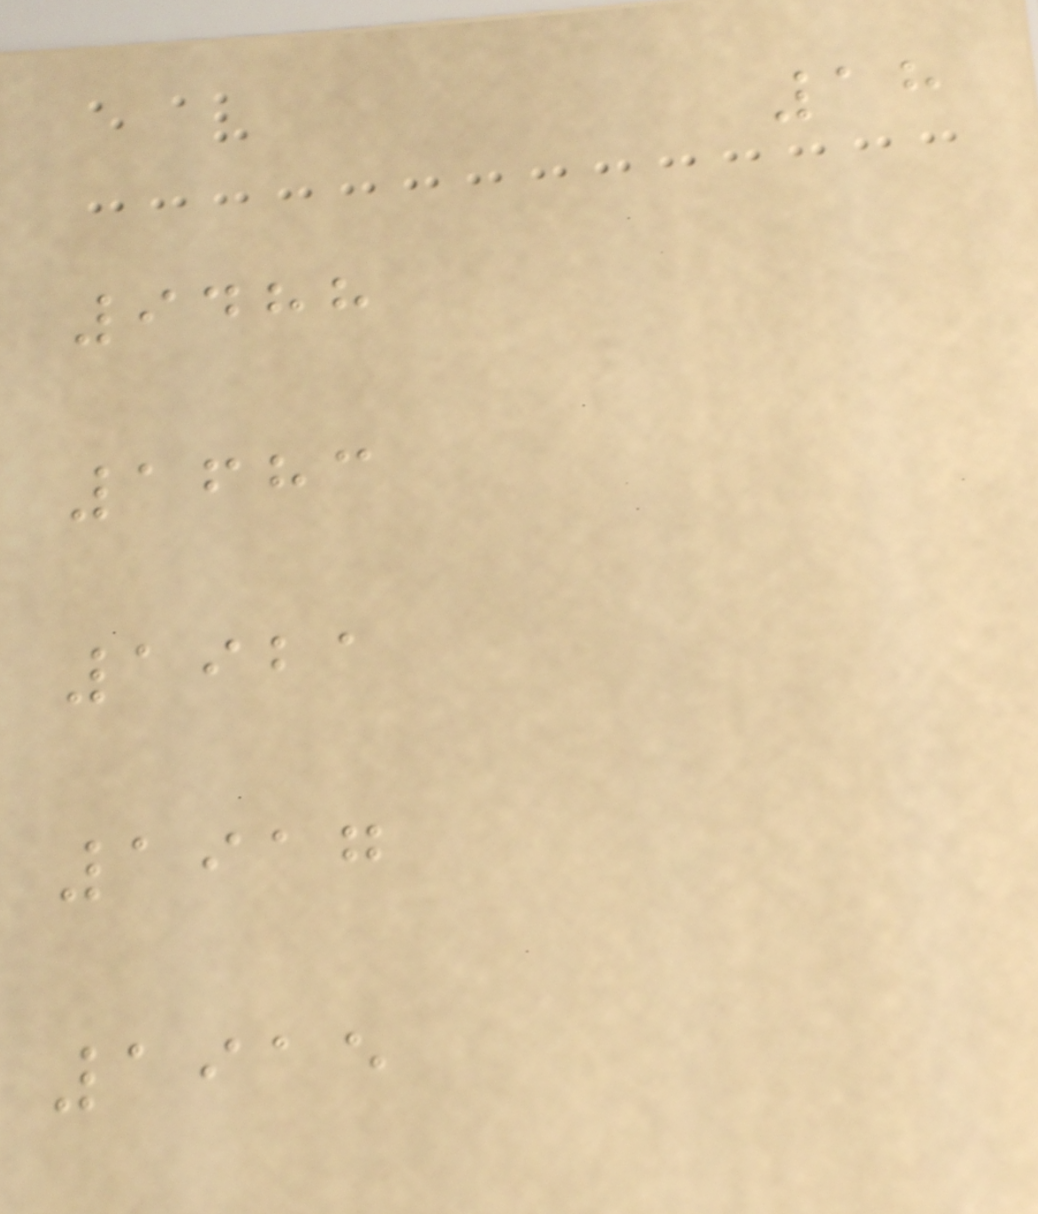18
9488
1683
1921
1917
1915
